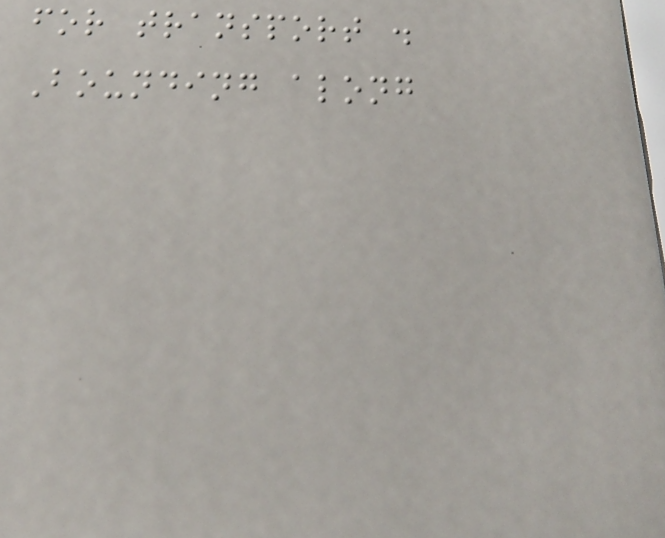for transport .
Bounding along
